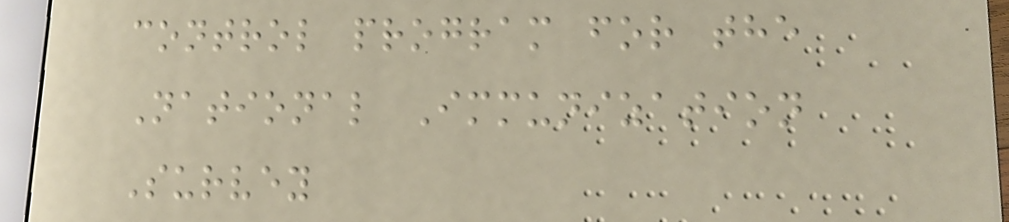control program for the
National Immunization
Survey
